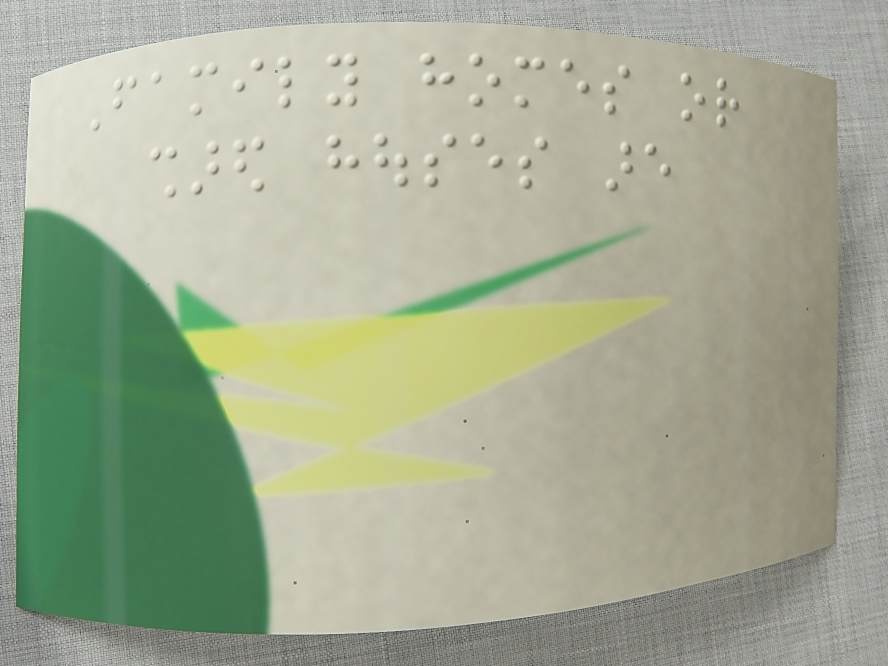Family homes or
shared houses are
